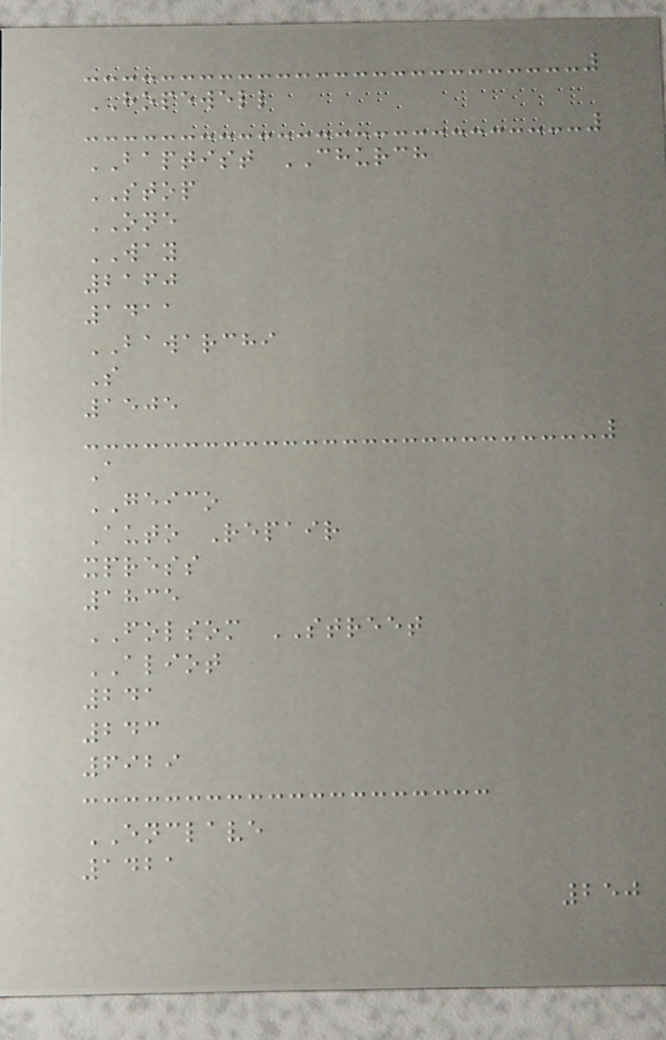HOPEWELL
BAPTIST CHURCH
STOP
ONE
WAY
2160
1411
BAWARCHI
S
1505
A
GEICO
Auto Repair
xpress
1835
FOLSOM STREET
ALIOT
241
243
6929
ENCLAVE
1421
250
